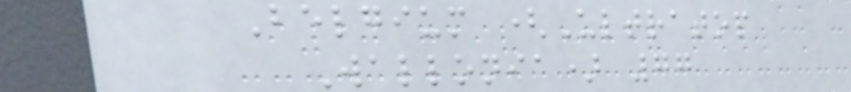Belgium (Ultratop
Wallonia) 77
